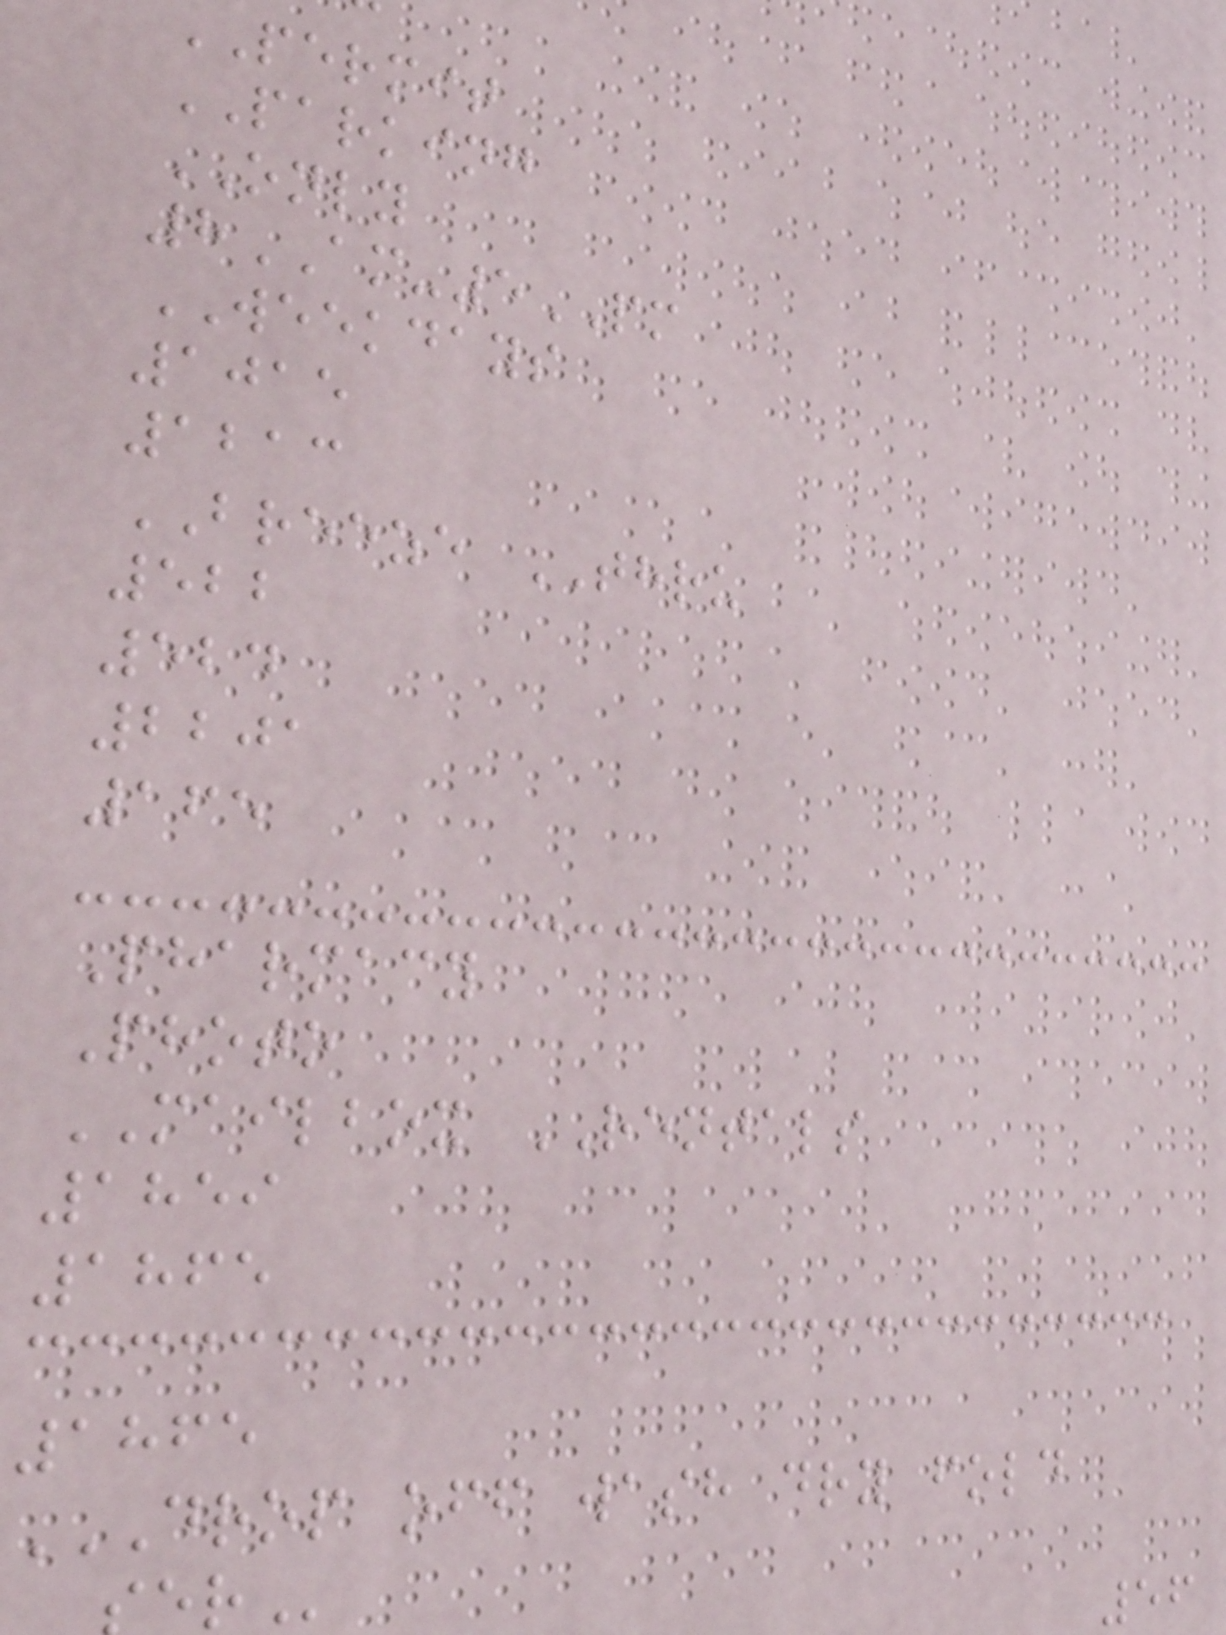permit
PARKING
ONLY
8AM-5PM
WEEKDAYS
1015
1213
BREEZE THRU
522
524
2201
165
Pharmacy
Photo
MAILBOX RENTALS
1859
1865
1865
DROP OFF WASH DRY FOLD
56
